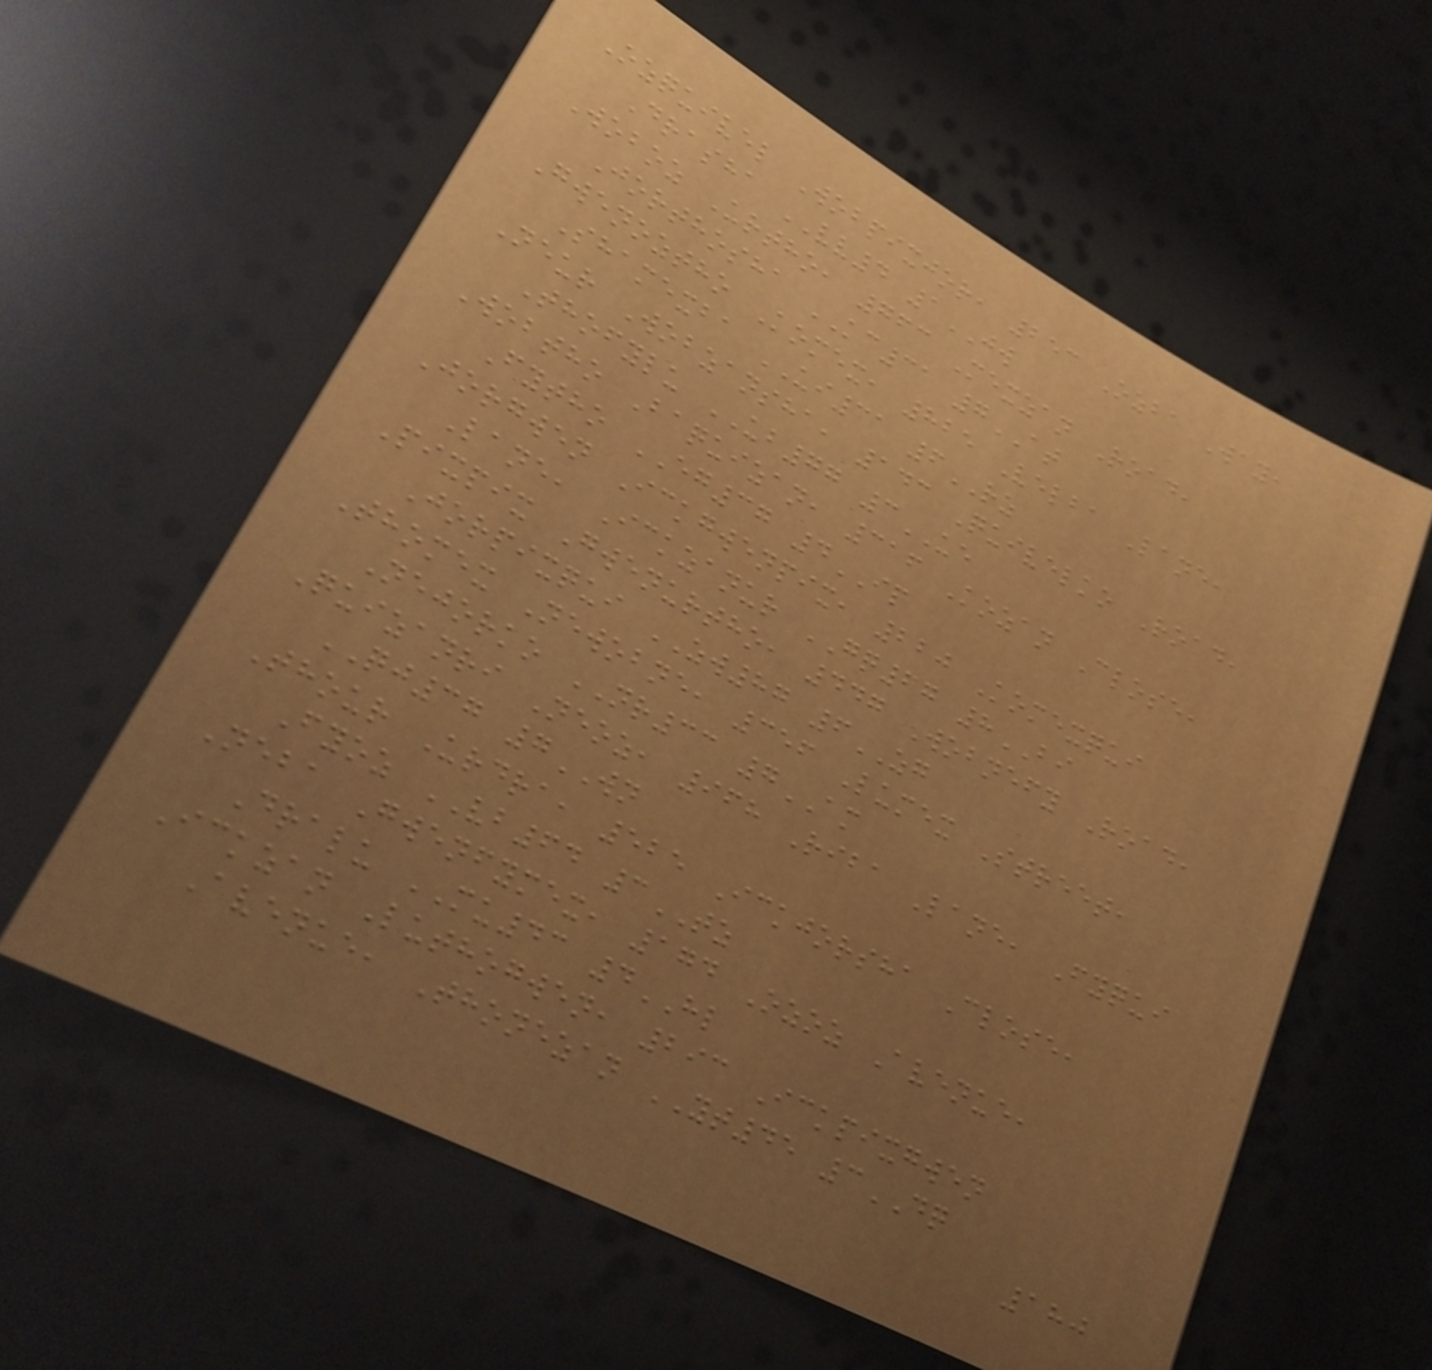Ozquivel Wobpixjor, 253 Ozba Way,
Drasha VV4 1JW
Woboz Urtho, 763 Mexzan Road,
Jorthosha KC31 7AT
Gwenoztho Komex, 825 Velba Lane,
Shamexba UI31 6RZ
Neur Wobzansha, 143 Quivelko Road,
Thofylu UB77 3UE
Wobtho Baquizan, 316 Kozan Close,
Fytho EG37 4IP
Jorgwen Ickgwenpix, 220 Komexqui
Lane, Ickzanur GQ67 8BI
Pixpix Gwenurtho, 447 Wobnefy Road,
Jorpixqui ZW87 6ZG
Thomex Newobne, 356 Lumex Street,
Nejorko NR33 7AM
Quizanri Neoz, 968 Riba Lane, Fyqui
QJ37 7WN
Thour Urdra, 525 Ickjorsha Close,
Fyoz VB64 3TZ
Neba Gwenfymex, 174 Ozoz Avenue,
Dralu MU43 4HL
Ickzan Luthogwen, 293 Ickpixgwen
Avenue, Thonezan YT45 3DQ
180
